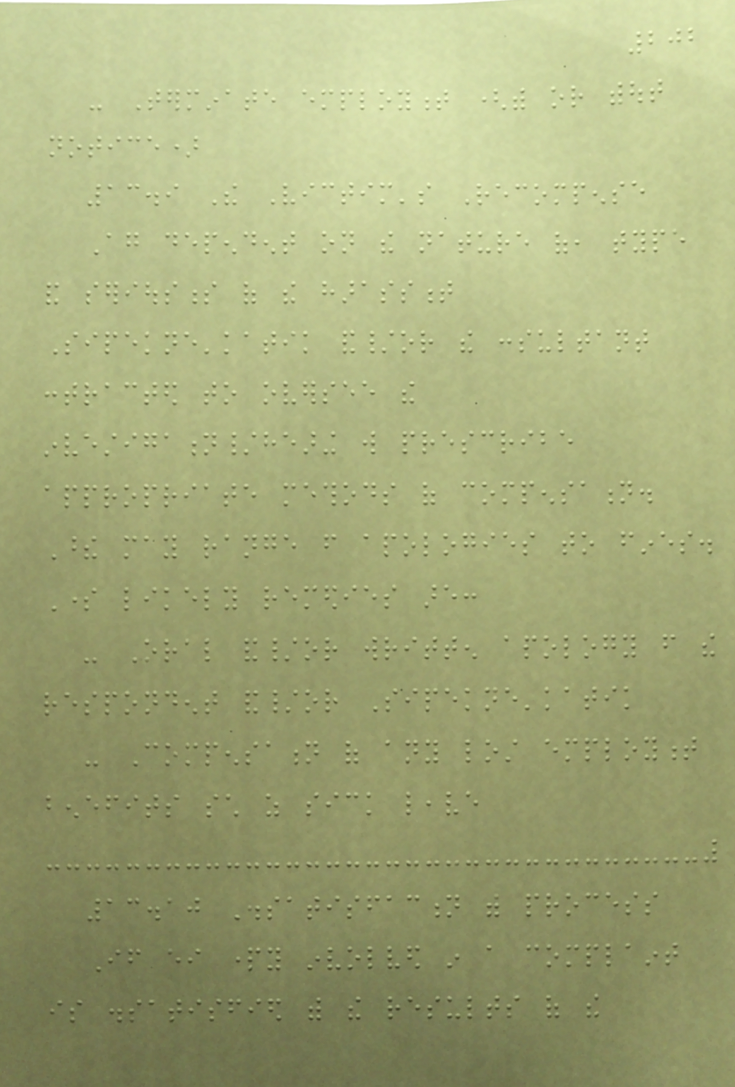202
- Terminate employment (with or without
notice)
13.9 The Victim's Recompense
Again dependent on the nature of, type
and seriousness of the harassment
Sipekne'katik and/or the consultant
contracted to oversee the
investigation/hearing will prescribe
appropriate methods of compensation.
These may range from apologies to fines.
Some likely remedies are:
- Oral and/or written apology from the
respondent and/or Sipekne'katik
- Compensation of any lost employment
benefits such as sick leave
13.10 Dissatisfaction with process
If either party involved in a complaint
is dissatisfied with the results of the
